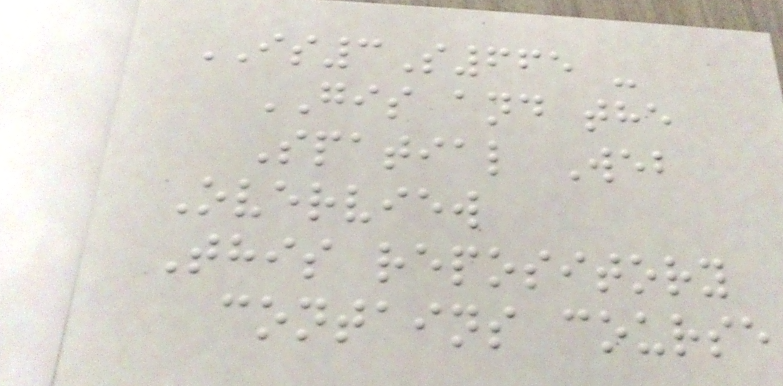IS3S665 -
GIS and the
Spatial Web
Overview
This repository
contains course
